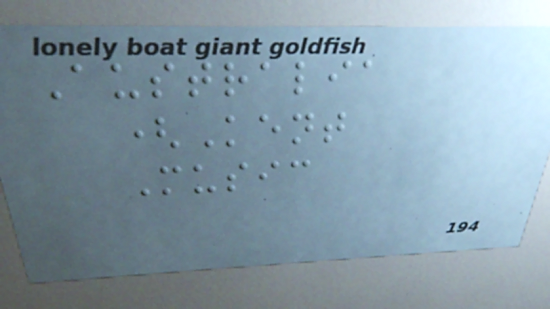Australia
(Kent
Music
